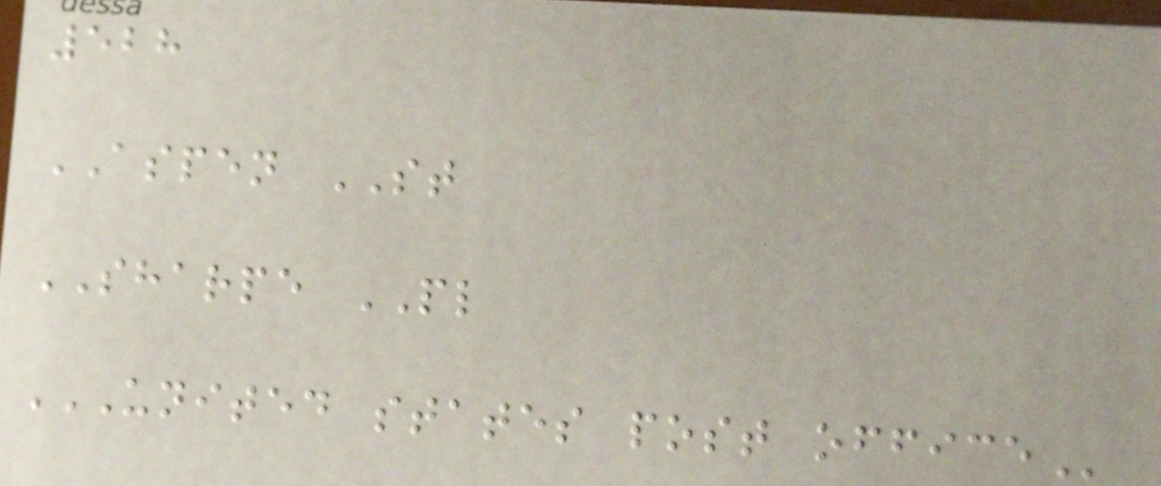528
ASPEN ST
SHARPE PL
UNITED STATES POST OFFICE
